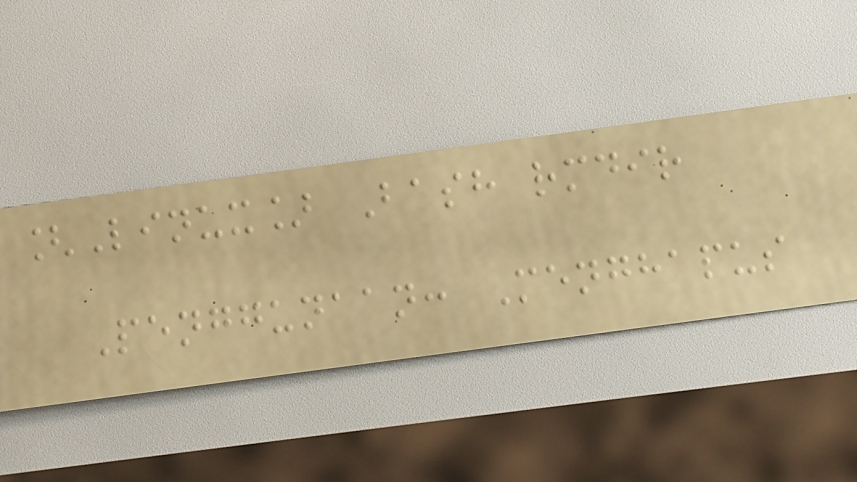[Linux] Bash rmdir
Penggunaan: Menghapus
